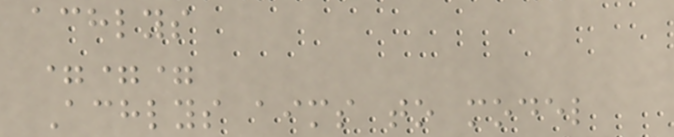achlys
===
Achlys aims to model
